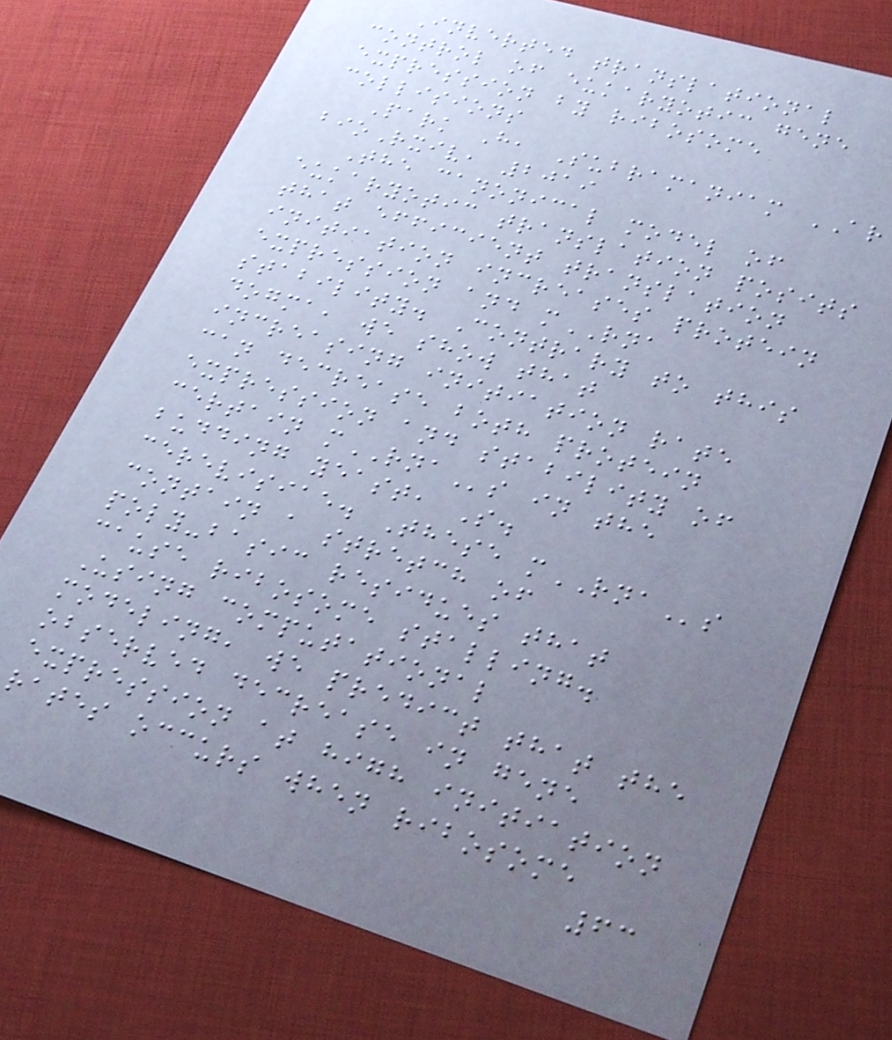Inverted translational
control of eukaryotic gene
expression by ribosome
collisions
Park H, Subramaniam AR
bioRxiv, 2019
The canonical model of
eukaryotic translation posits
that efficient translation
initiation increases protein
expression and mRNA
stability. Contrary to this
dogma, we show that
increasing initiation rate
can decrease both protein
expression and stability of
certain mRNAs in the
budding yeast, S.
cerevisiae. These mRNAs
contain a stretch of
poly-basic residues that
cause ribosome stalling.
Using computational
modeling, we predict that the
observed decrease in gene
expression at high initiation
rates occurs when ribosome
63
